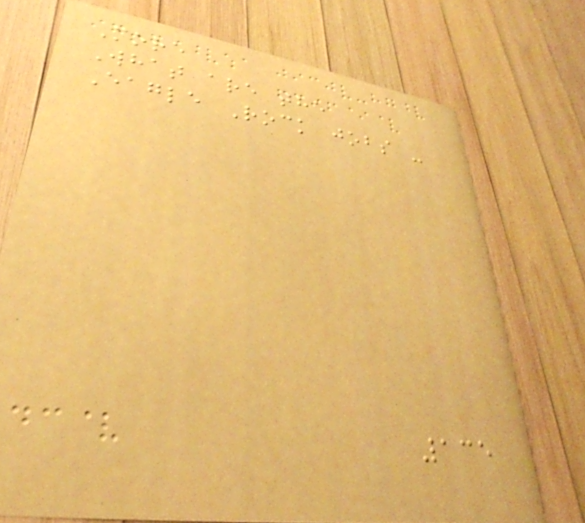More
What are the
Eagle Rock jobs -
135
